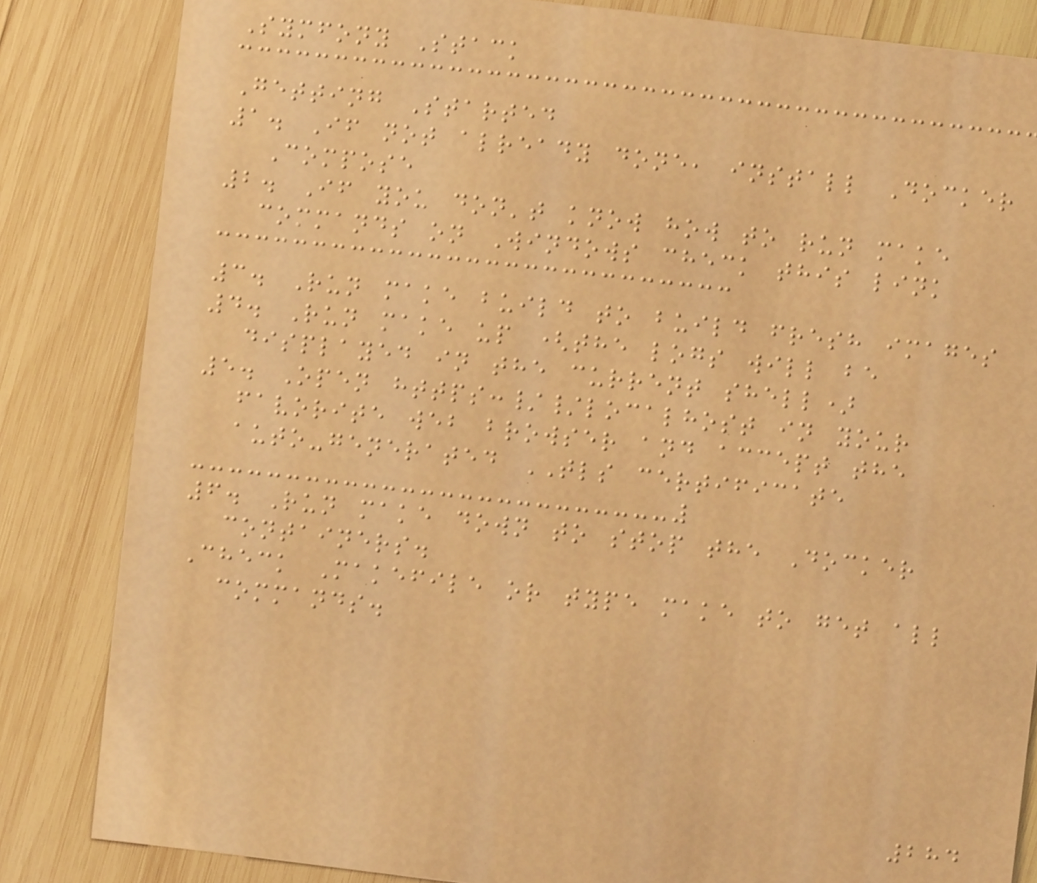Symfony Stack
Getting Started
1. If not already done, install Docker
Compose
2. If you don't know how to run make
commands on Windows check this link
3. Run make build to build fresh images
4. Run make up (the logs will be
displayed in the current shell)
5. Open https://localhost in your
favorite web browser and accept the
auto-generated TLS certificate
6. Run make down to stop the Docker
containers.
Check Makefile or type make to get all
commands.
284
